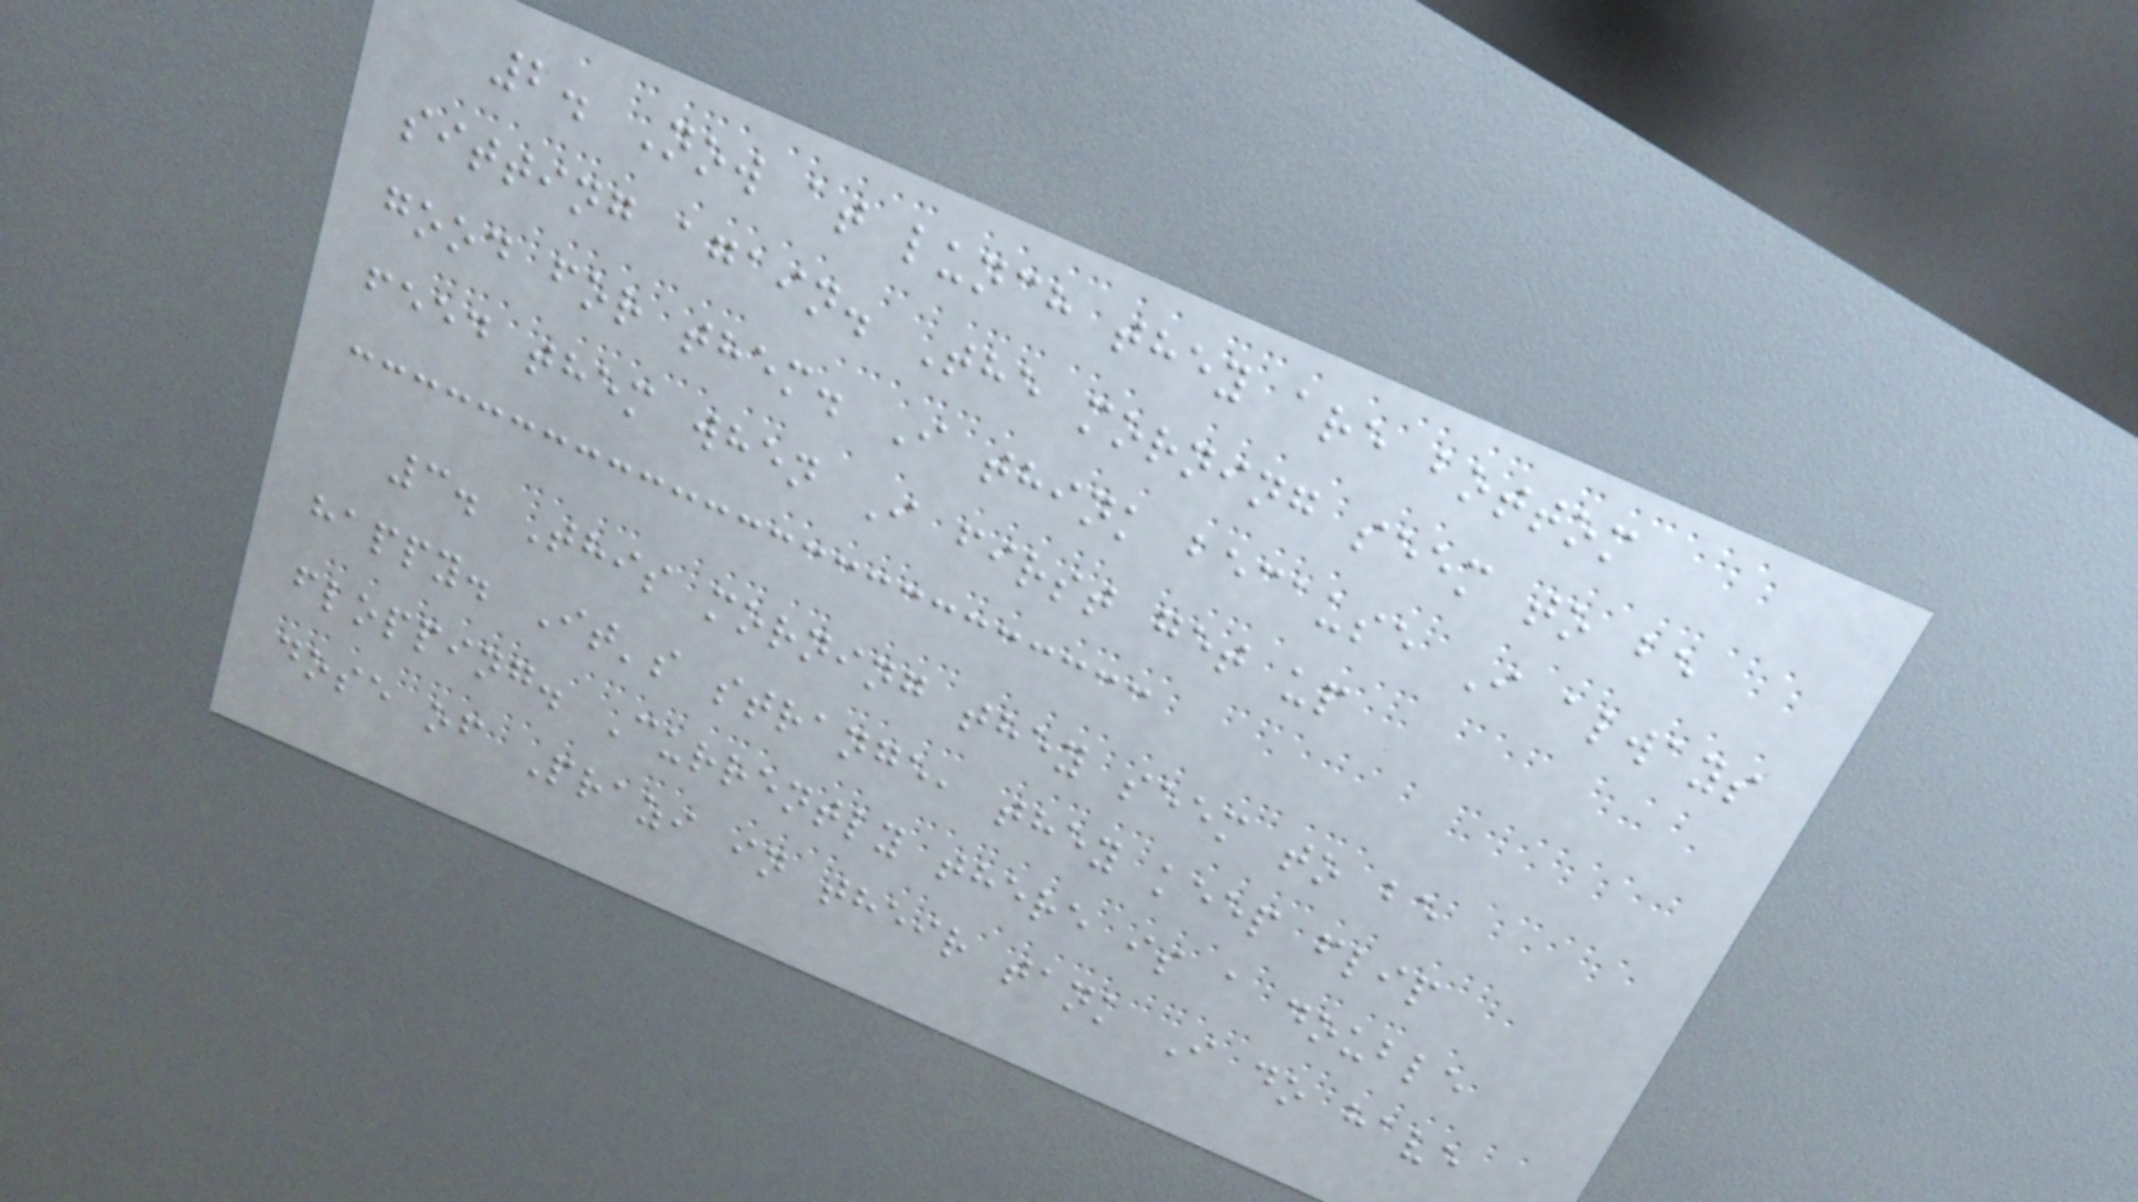2. Now at lunch they are bottom
sitting again. The morning seem to be
good for them. I think because I always
feed them when I first get up
3. This morning they seem to be
happy. It's strange, they keep flip
flopping. Currently there is a double
dose of Prazi in their tank I do have
